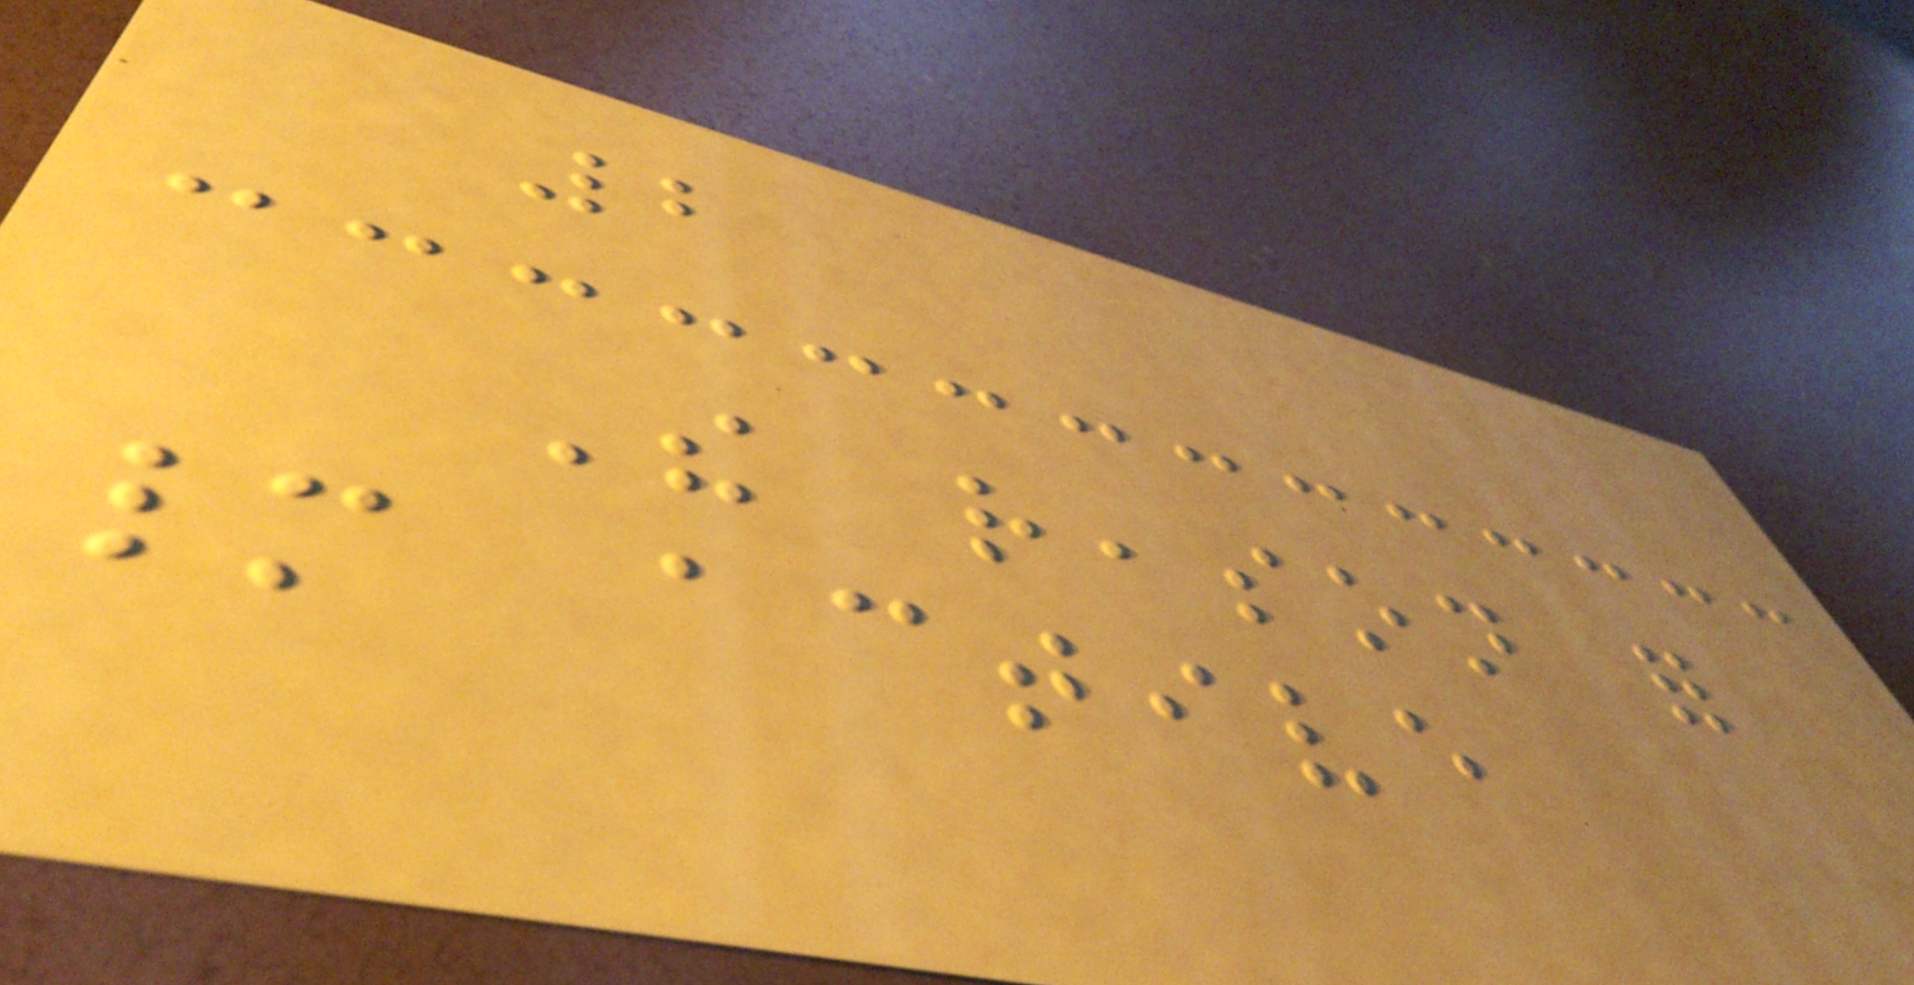2
The reason for
many active
